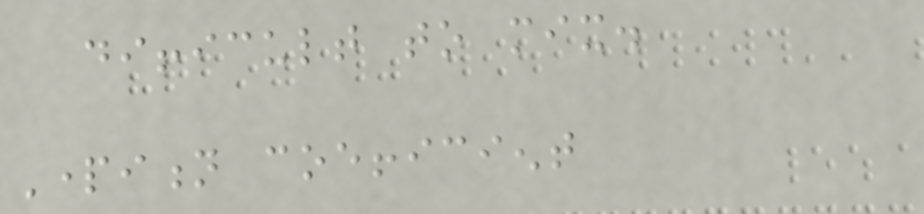difficult to mix.
Partition coefficient
